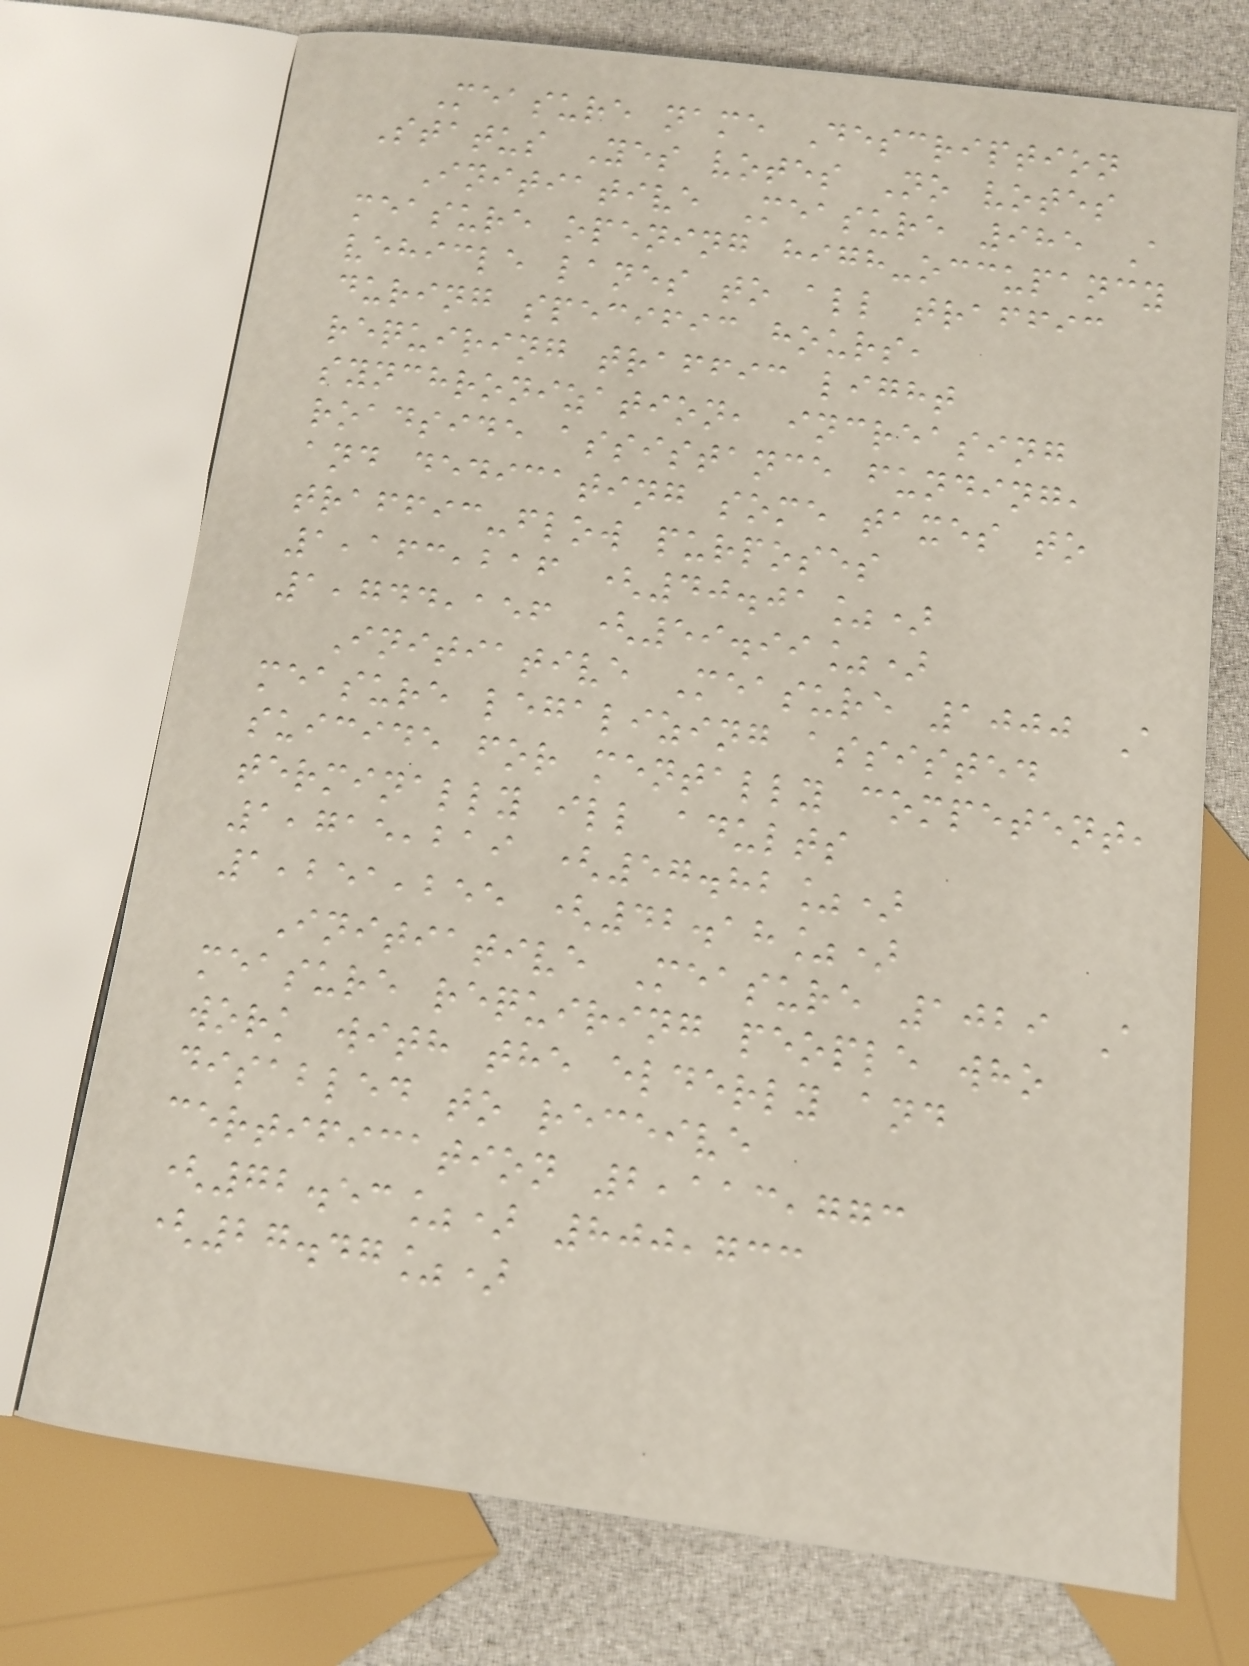Measure name Description
Status Yes votes No votes
Initiative Measure 985 A
measure opening high-occupancy
vehicle lanes to all traffic
during specific hours,
requiring traffic light
synchronization, increasing
roadside assistance funding,
and dedicating some taxes to
traffic-flow purposes
1,163,216 (40.01%)
1,744,156 (59.99%)
Initiative Measure 1000 A
measure legalizing assisted
suicide for mentally competent,
terminally ill adults
1,715,219 (57.82%)
1,251,255 (42.18%)
Initiative Measure 1029 A
measure requiring people who
work with the elderly and
disabled to receive
certification 2,113,773
(72.53%) 800,733
(27.47%)
